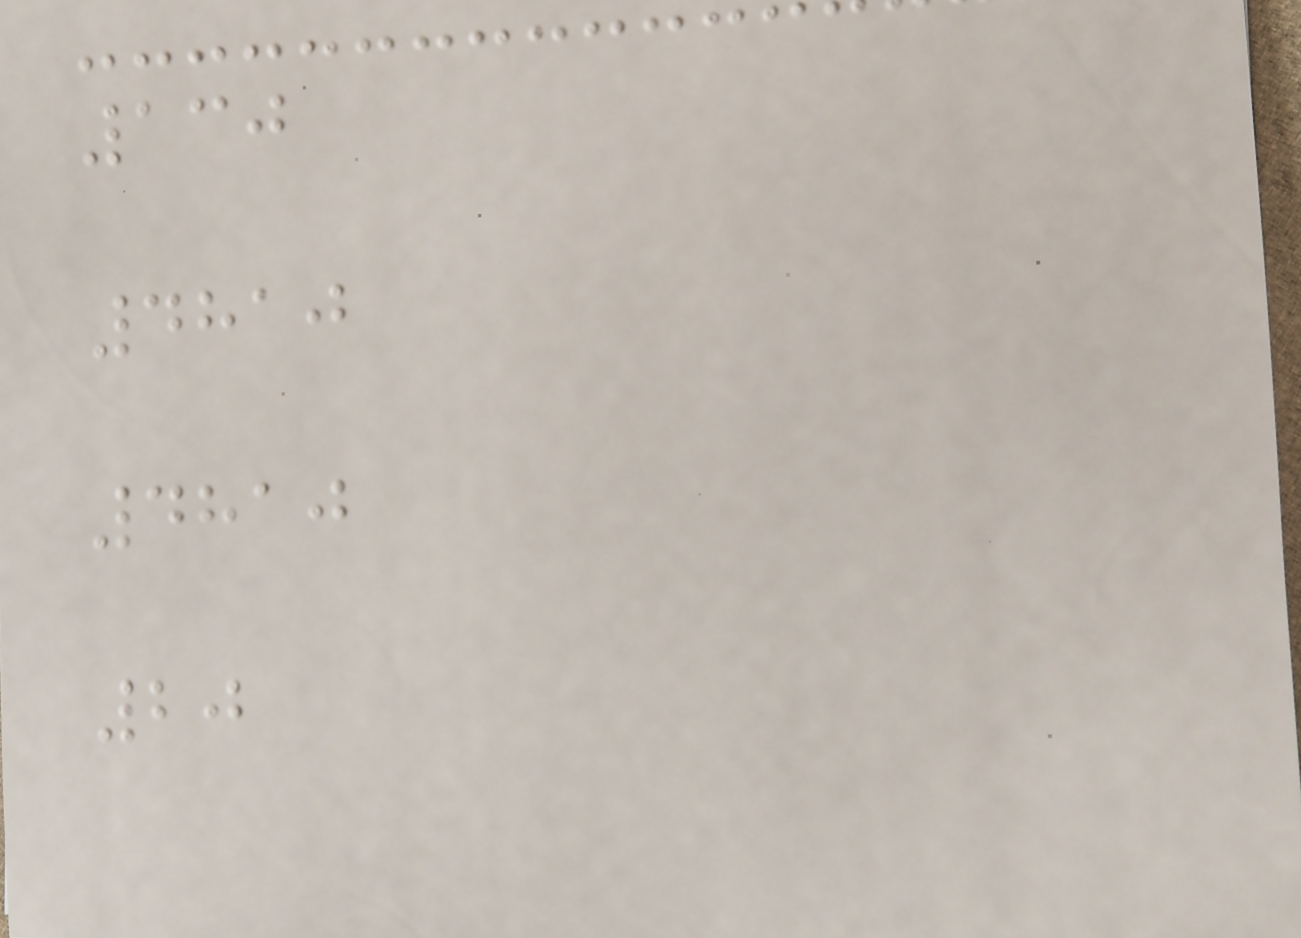130
4810
4810
20
